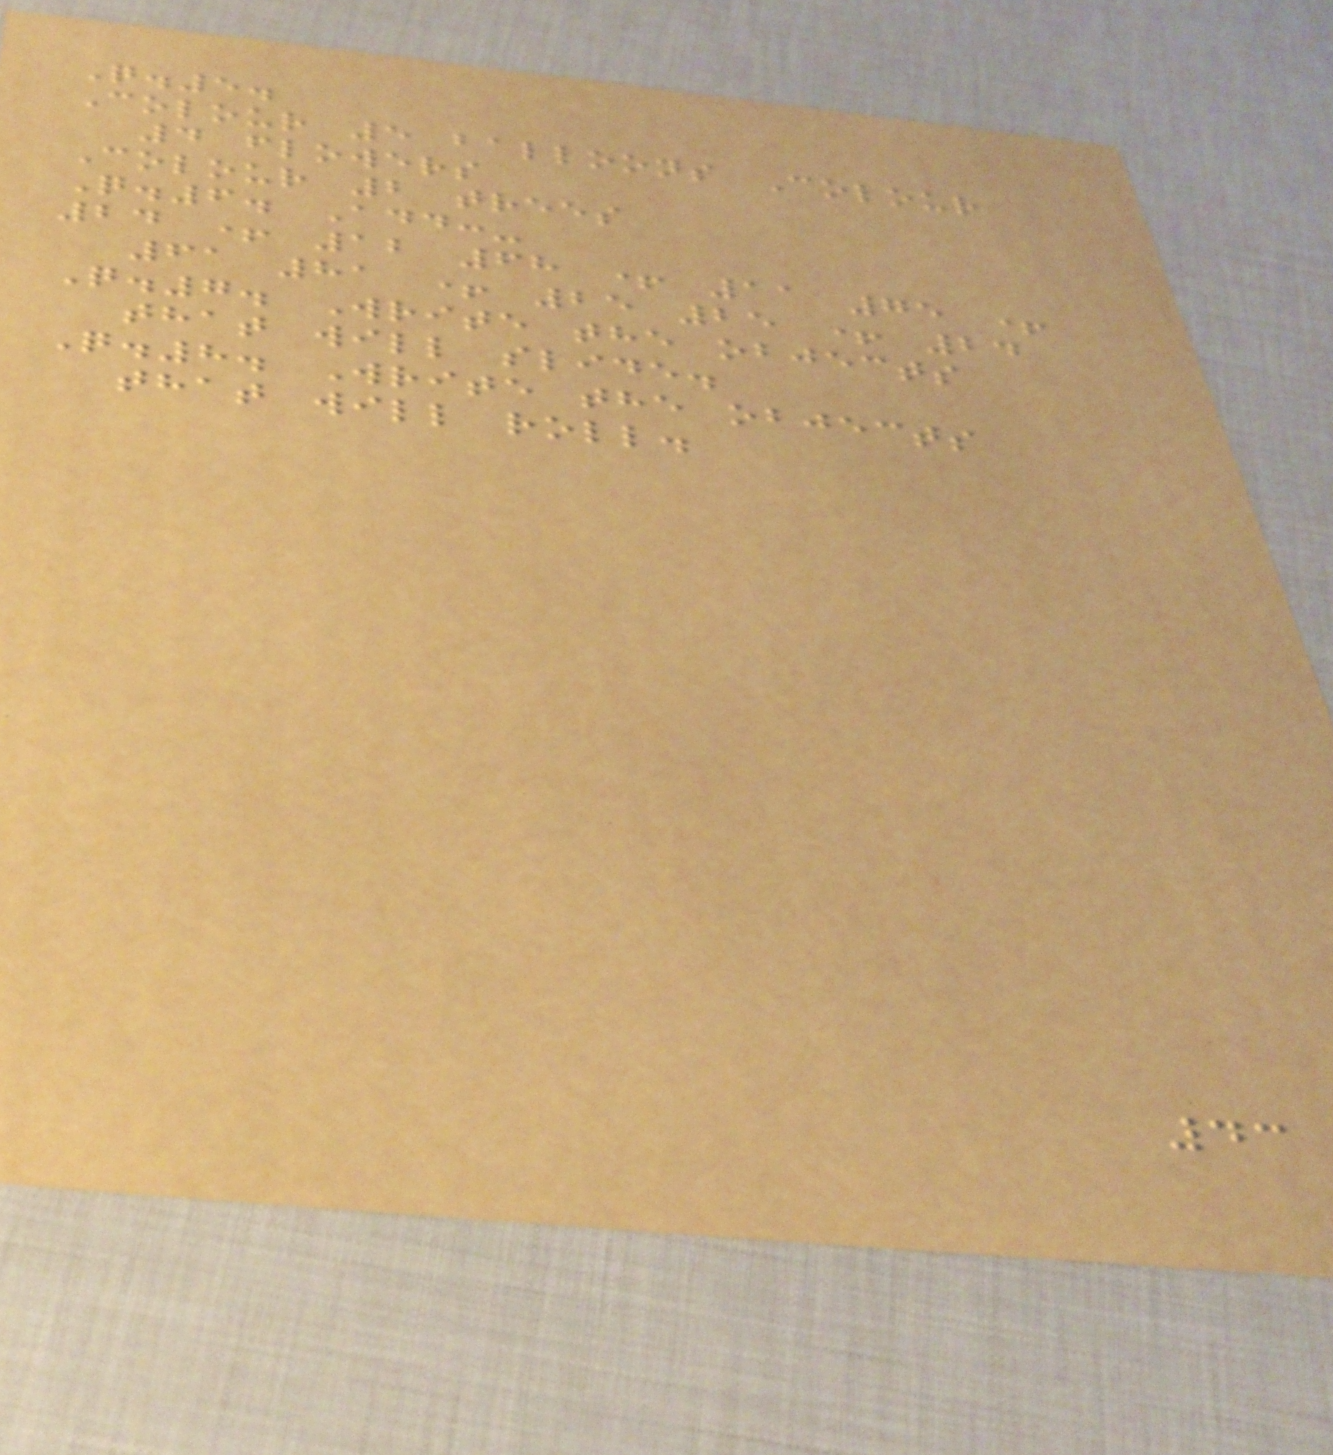Q.5.
Colour 5 balloons Colour
4 flowers
Colour 2 trees
Q.6. Add:-
24 + 12 68 + 11 75 +
61 81 + 25 25 + 24
Q.7. Write the objects
that will slide.
Q.8. Write the objects
that will roll.
43
